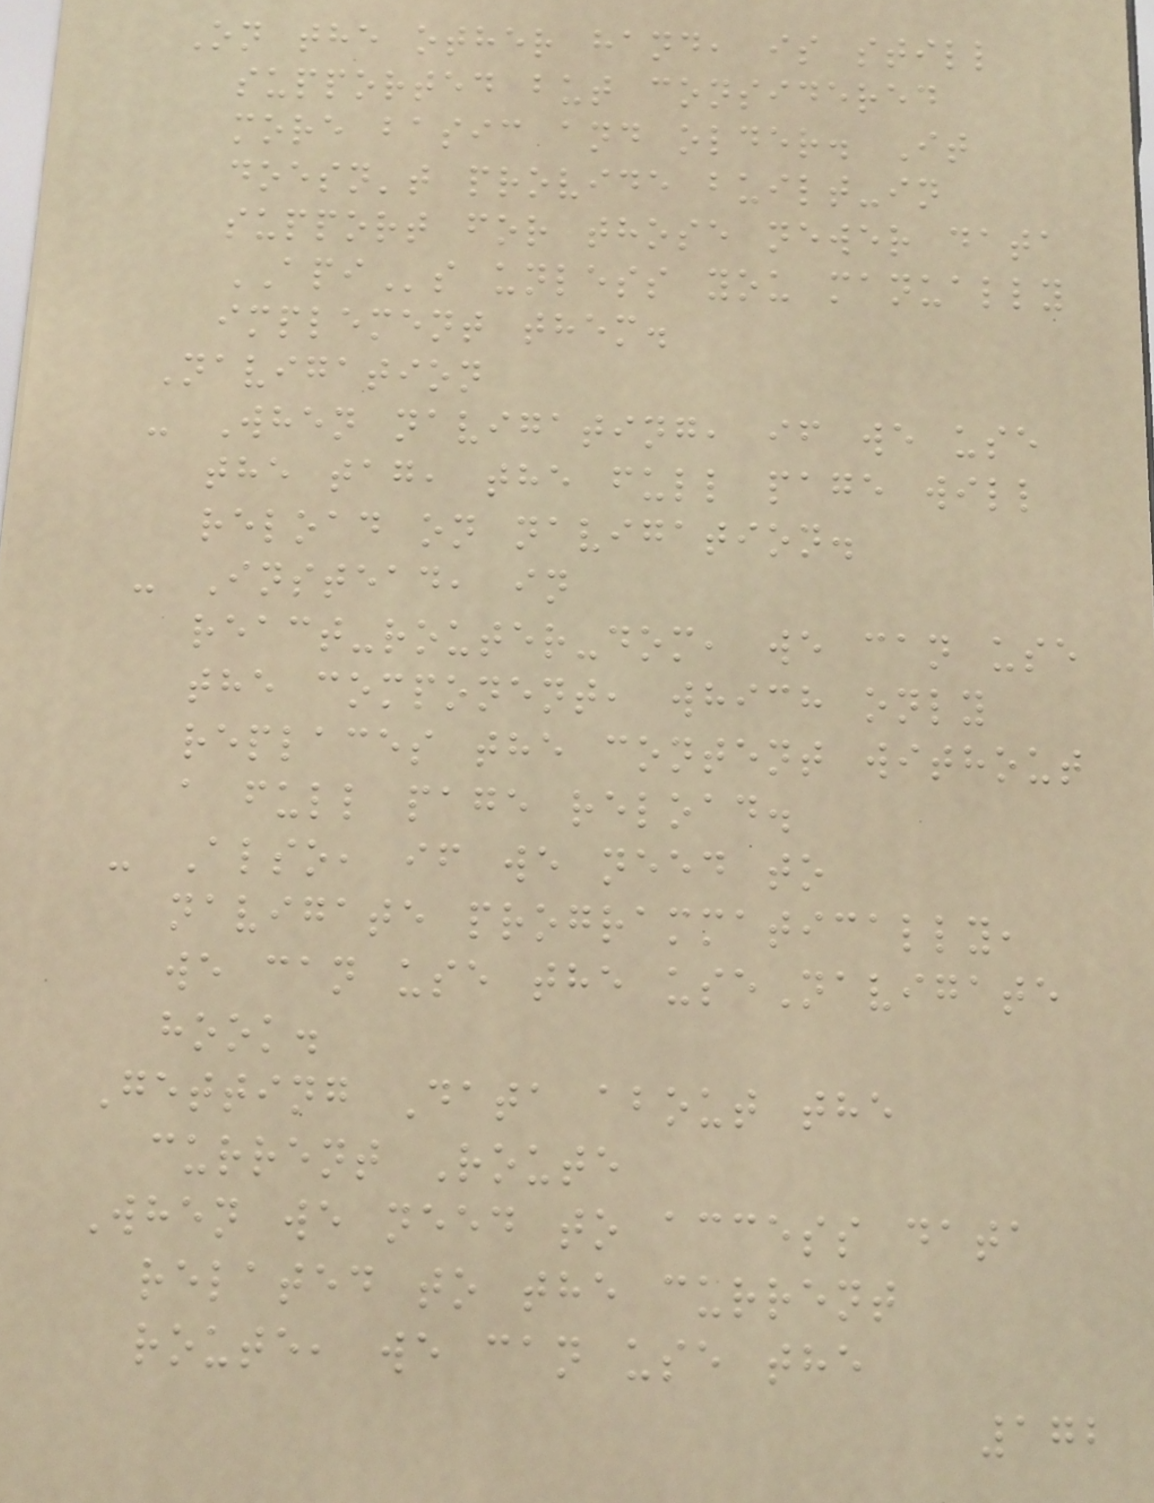On the other hand, is still
supported but considered
more basic and older. It
doesn't provide built-in
support for those newer data
APIs unless you manually
implement them.
Navigation
- When navigating, if we use
the tag, the full page will
reload on navigation.
- Instead, in
react-router-dom, we can use
the component, which only
replaces the content without
a full page reload.
- Also, if we need to
navigate programmatically,
we can use the useNavigate
hook.
Getting Data about the
current Route
When we need to access data
related to the current
route, we can use the
172
